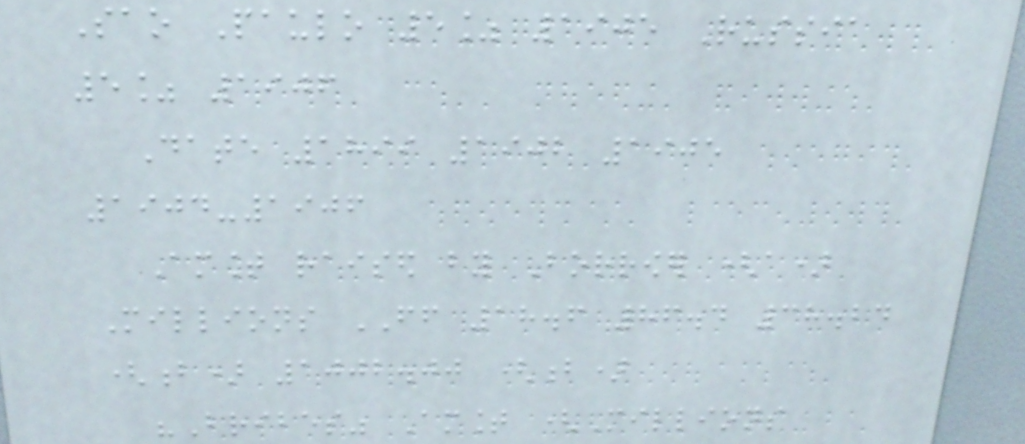Sao Paulo 5% 1905 Russia
5% 1906
Date 1899 1902 1905
1904-1906
Amount raised by Borrower (a)
Millions FF 18.6 86.4 38.24
(b) 1002.00 (b)
"Bribes" Amount (Millions
